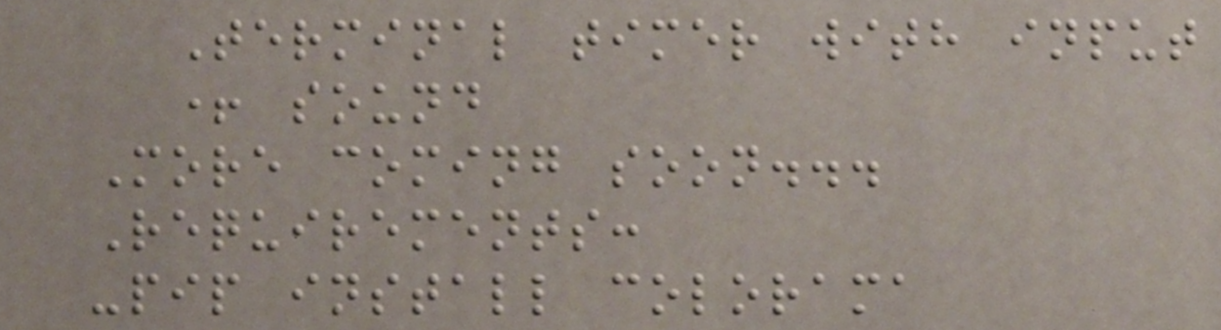Terminal timer with input
+ sound
More coming soon...
Requirements:
-pip install colorama
